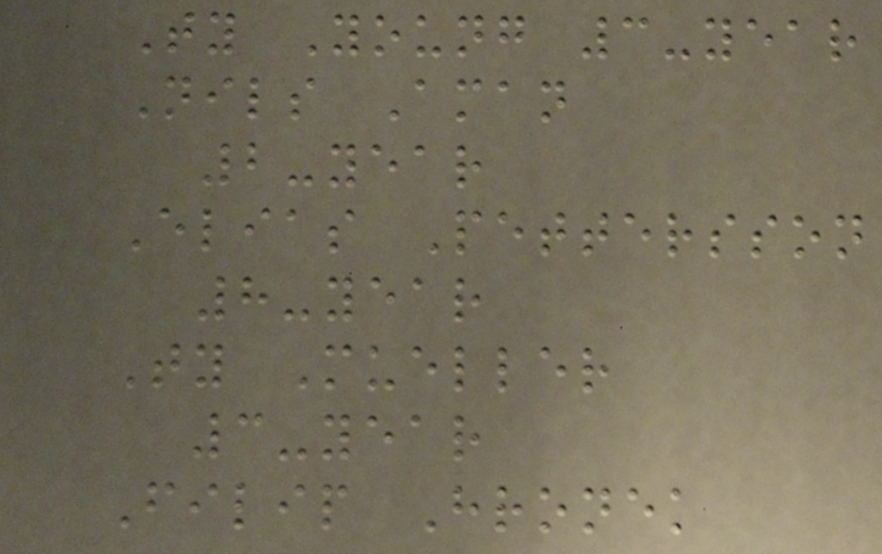Ty Young 3-year
Nils Aman
2-year
Elias Pettersson
8-year
Ty Mueller
3-year
Filip Hronek
